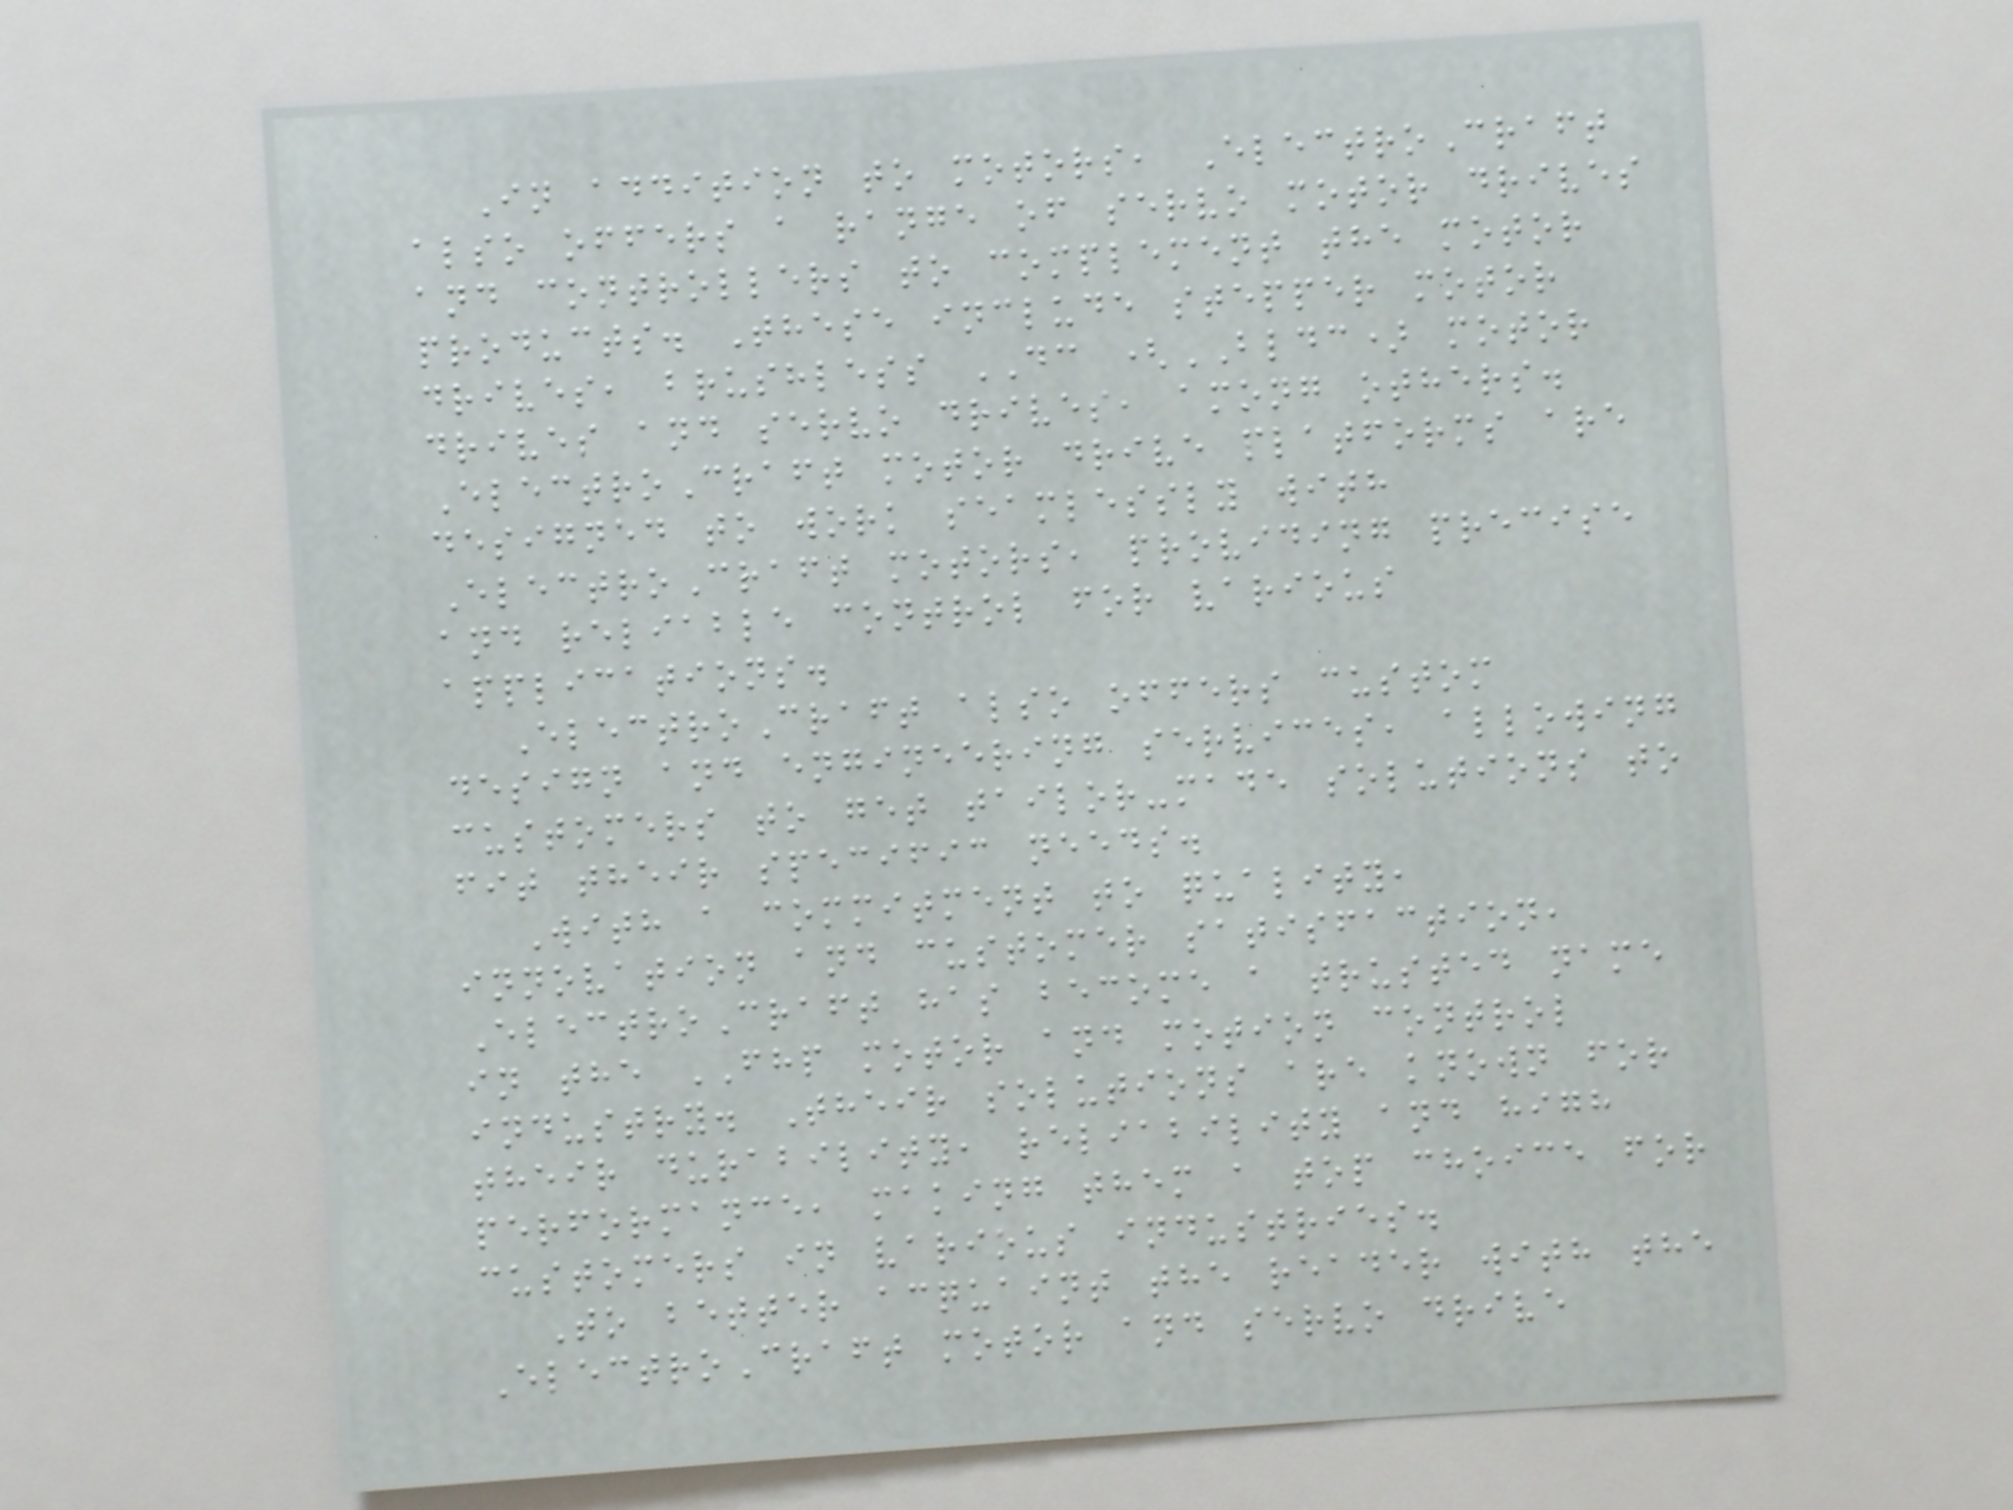In addition to motors, ElectroCraft
also offers a range of servo motor drives
and controllers to complement the motor
products. These include stepper motor
drives, brushless DC (BLDC) motor
drives and servo drives, among others.
ElectroCraft motor drive platforms are
designed to work seamlessly with
ElectroCraft motors, providing precise
and reliable control for various
applications.
ElectroCraft also offers custom
design and engineering services, allowing
customers to get tailor-made solutions to
fit their specific needs.
With a commitment to quality,
innovation and customer satisfaction,
ElectroCraft has become a trusted name
in the FHP motor and motion control
industry. Their solutions are known for
their durability, reliability and high
performance, making them a top choice for
customers in various industries.
To better acquaint the reader with the
ElectroCraft motor and servo drive
